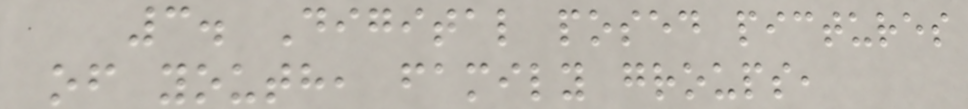3. Digital posed pictures
of youth, family groups,
